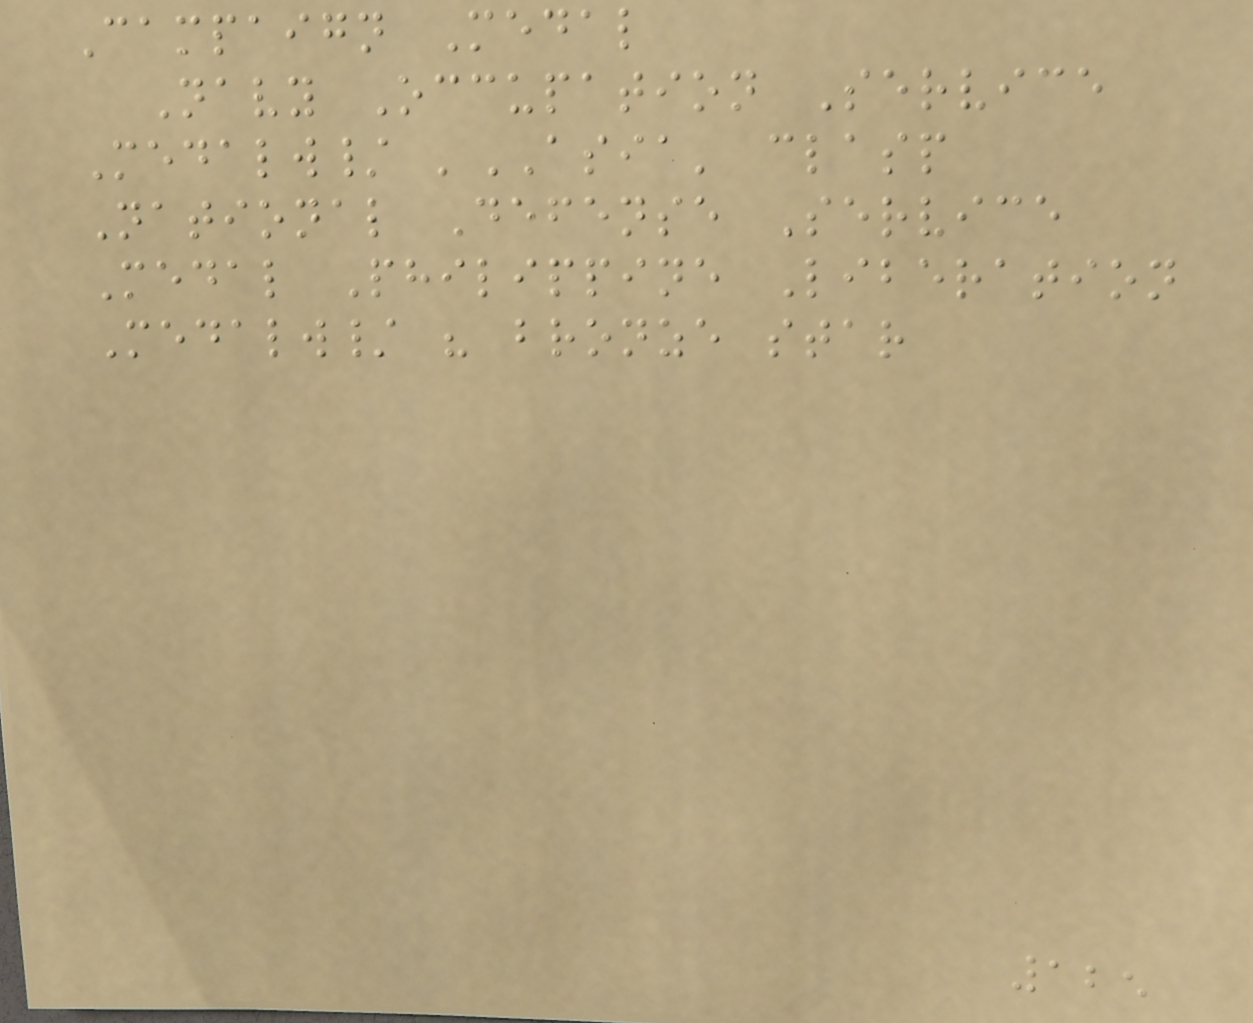Campaign Medal
Navy Occupation Service
Medalw/ 'ASIA' clasp
National Defense Service
Medal Philippine Liberation
Medalw/ " bronze star
125
